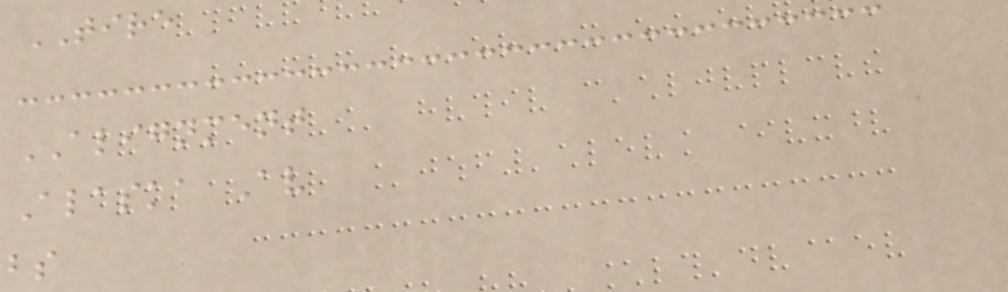TIRE
ALIGNMENT
Alaska Av
bs
